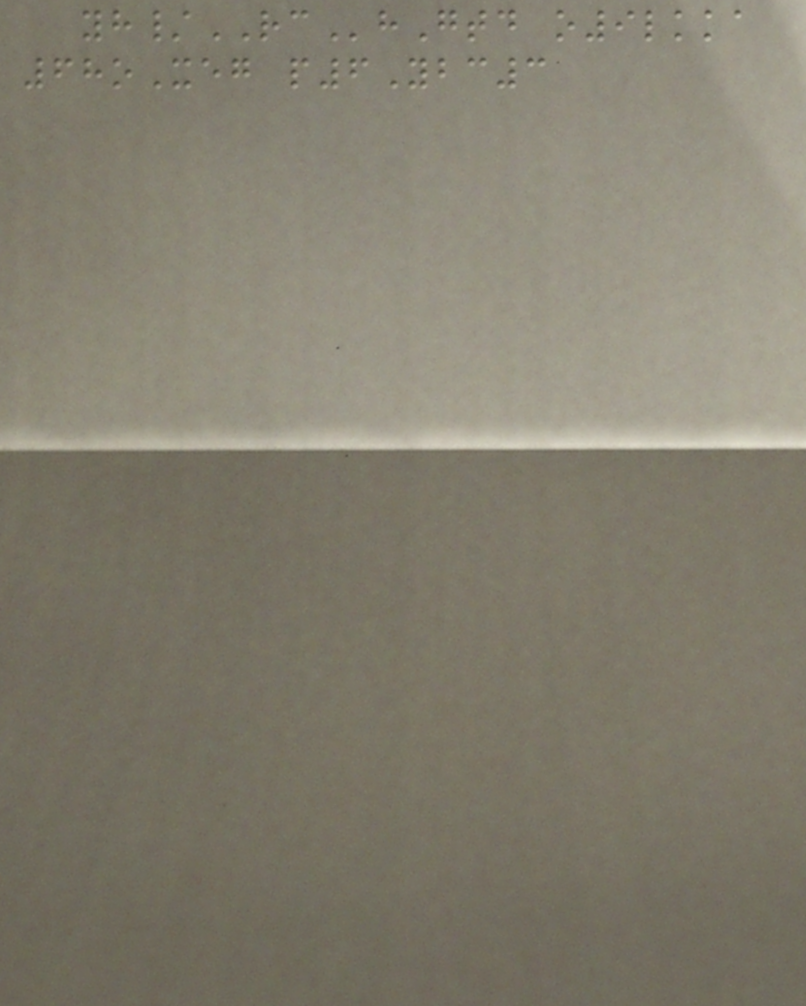yh/RChGtd o9lkka
68oXeg p6Ybc3
